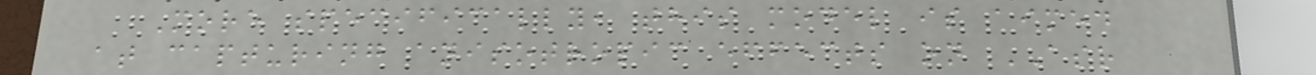More specifically, this model is aimed
at capturing anisotropic effects on ASR
